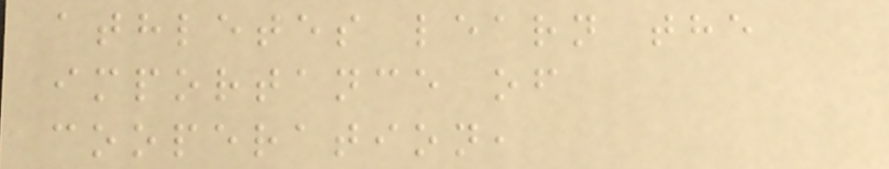athletes learn the
importance of
cooperation,
